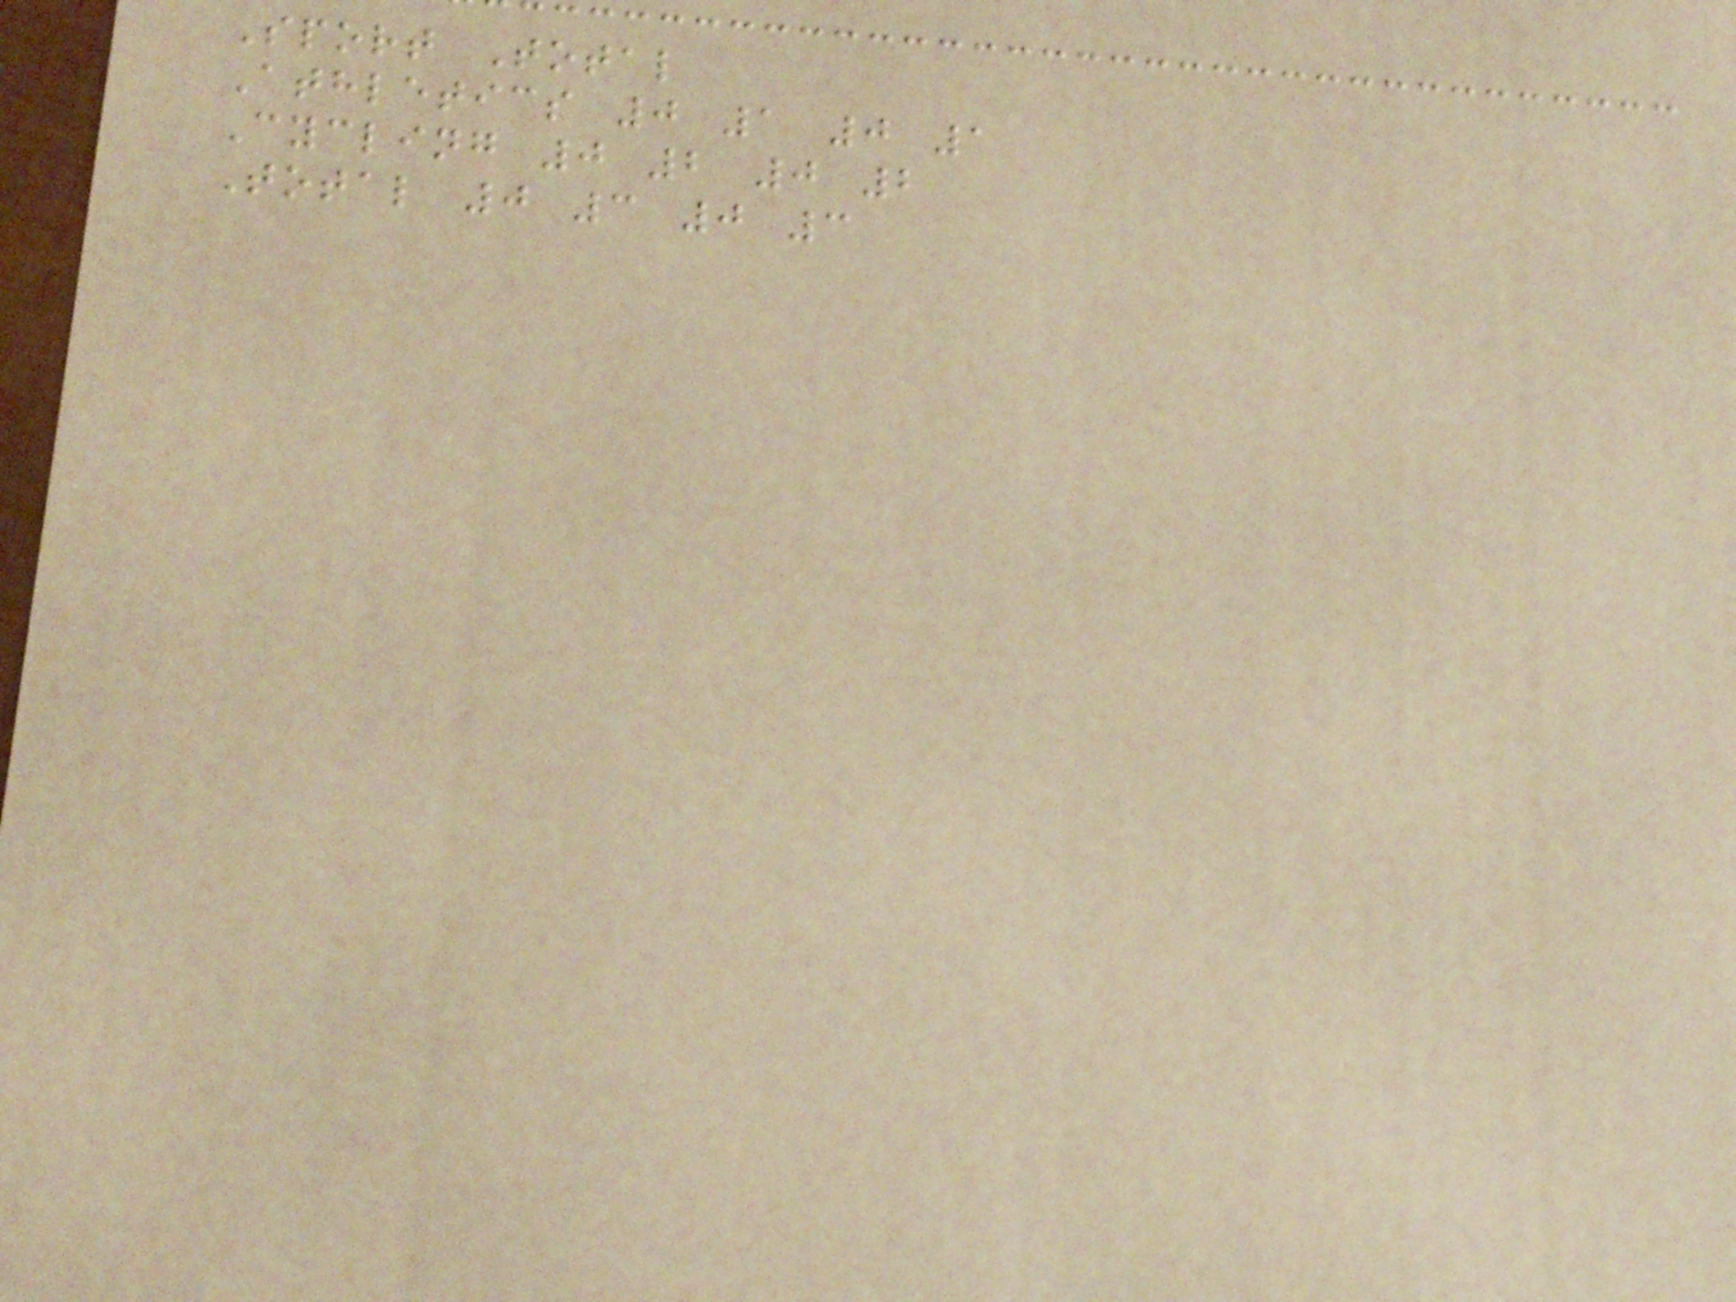Sport Total
Athletics 0 1 0 1
Cycling 0 2 0 2
Total 0 3 0 3
